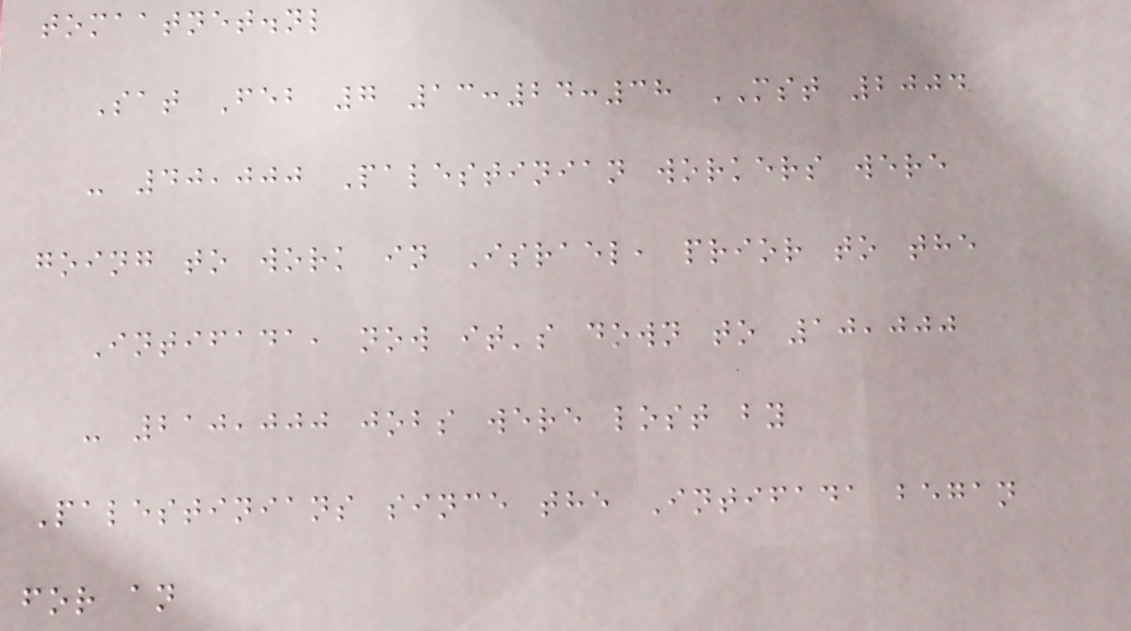tomaatnet.nl
Sat Feb 7 13:24:38 MST 2004
- 40,000 Palestinian workers were
going to work in Israel, prior to the
Intifada, now it's down to 10,000
- 210,000 jobs were lost by
Palestinians since the Intifada began
for an
